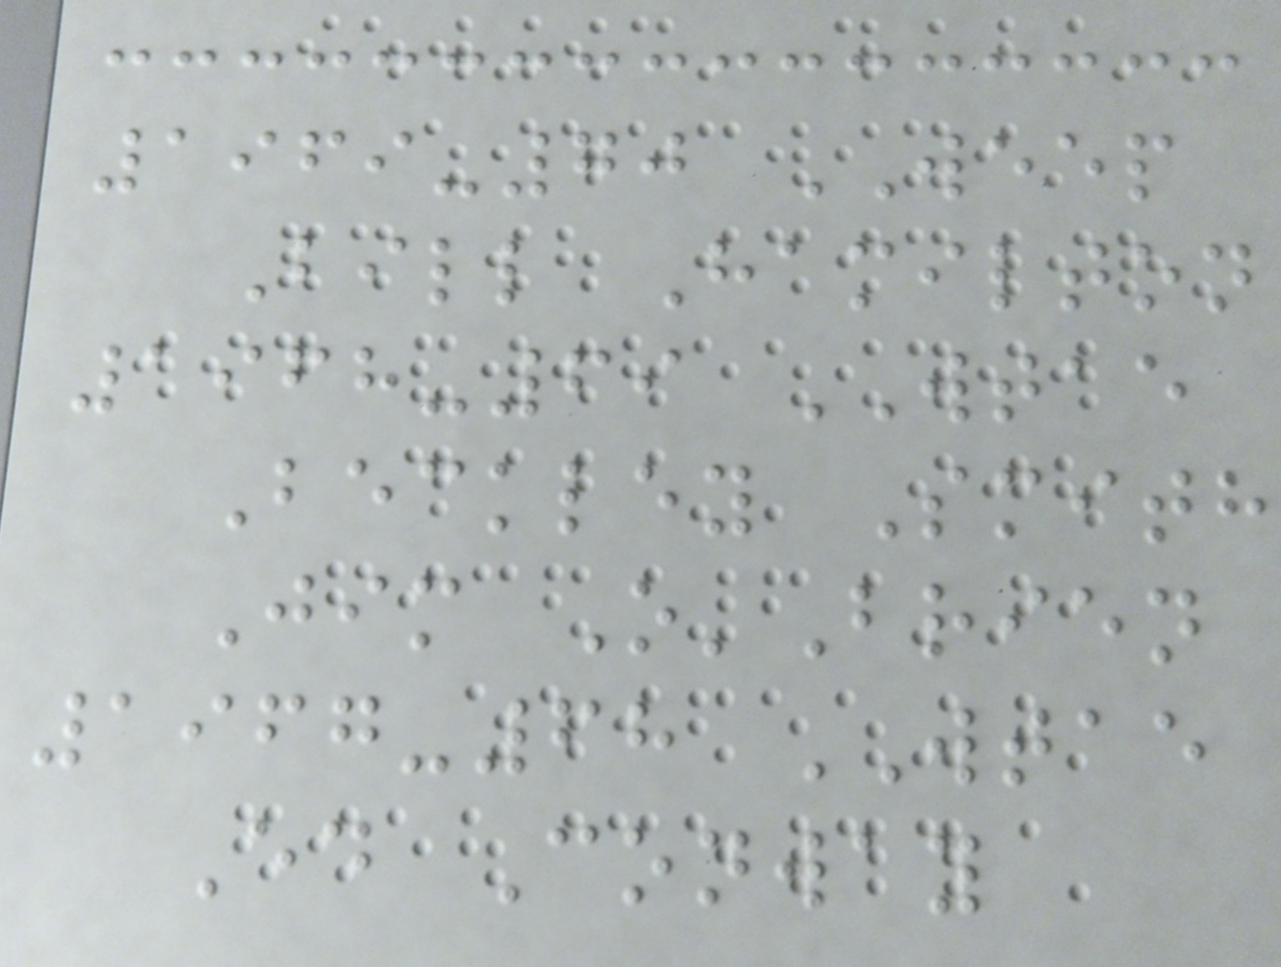1969-70 WEEP
Bill Hamilton
1968-69 WTAE
Beckley Smith
Jim O'Brien
1967-68 WTAE
Ed Conway
